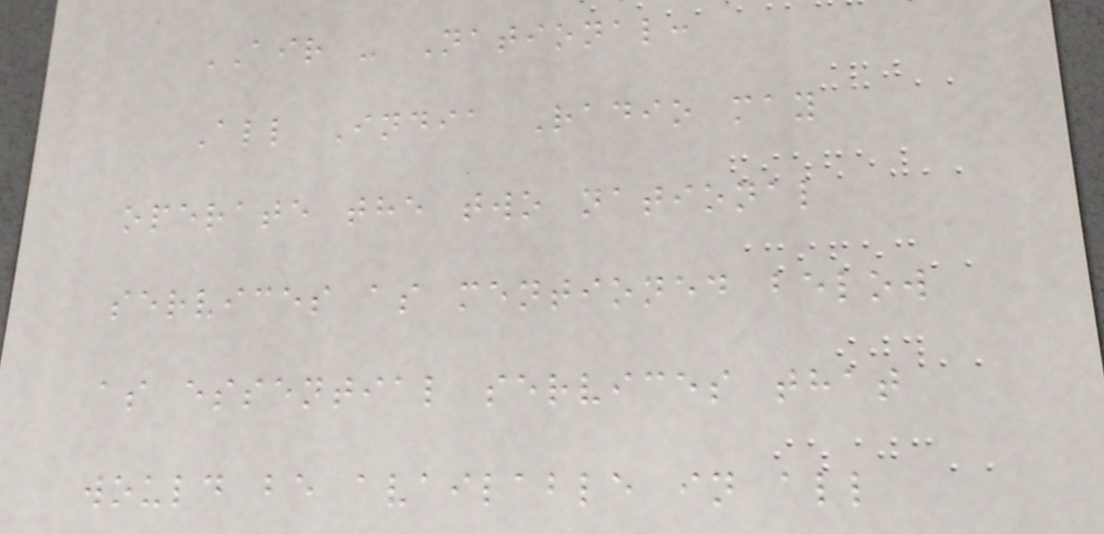AIR - National:
All India Radio may
operate the two national
services as mentioned below
as essential services that
would be available in all
